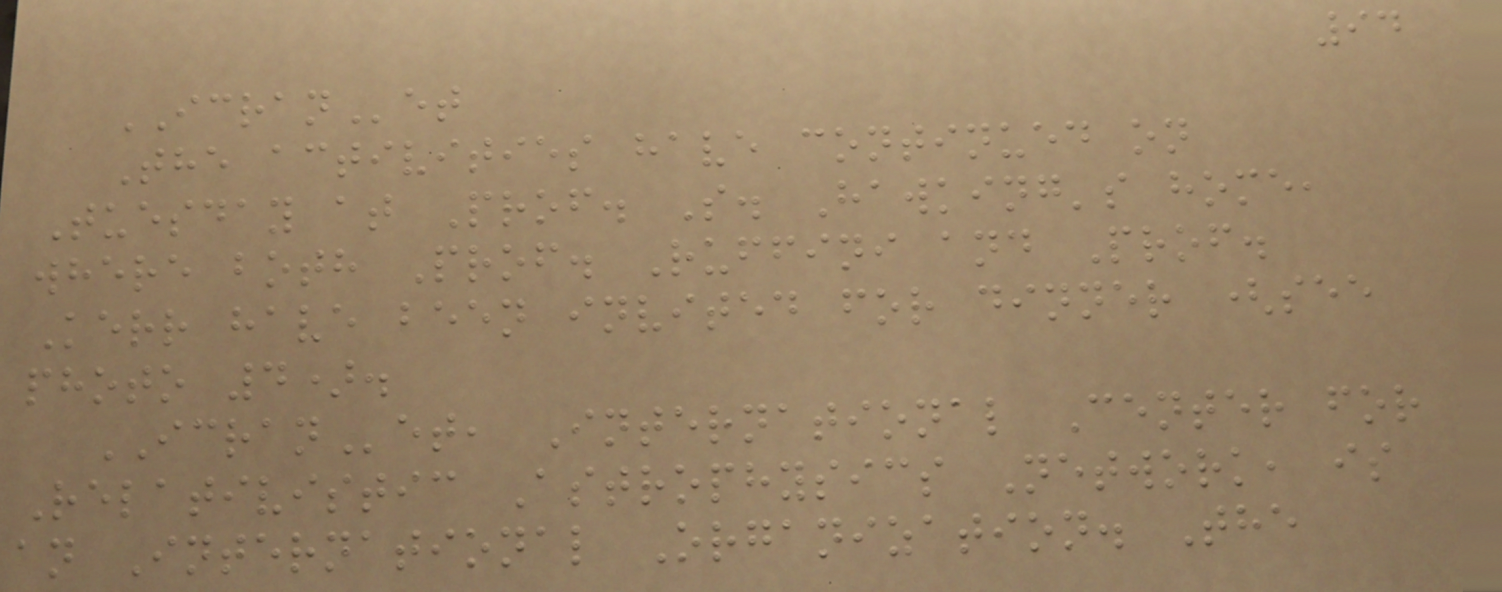94
ICRANet
The activities have continued on
Tuesday at Prof. S. Hawking's home,
where both Prof. Ruffini and Prof.
Kerr have been invited for dinner (see
photo 4).
ICRANet, International Center for
Relativistic Astrophysics Network, is
an International Organization. The
